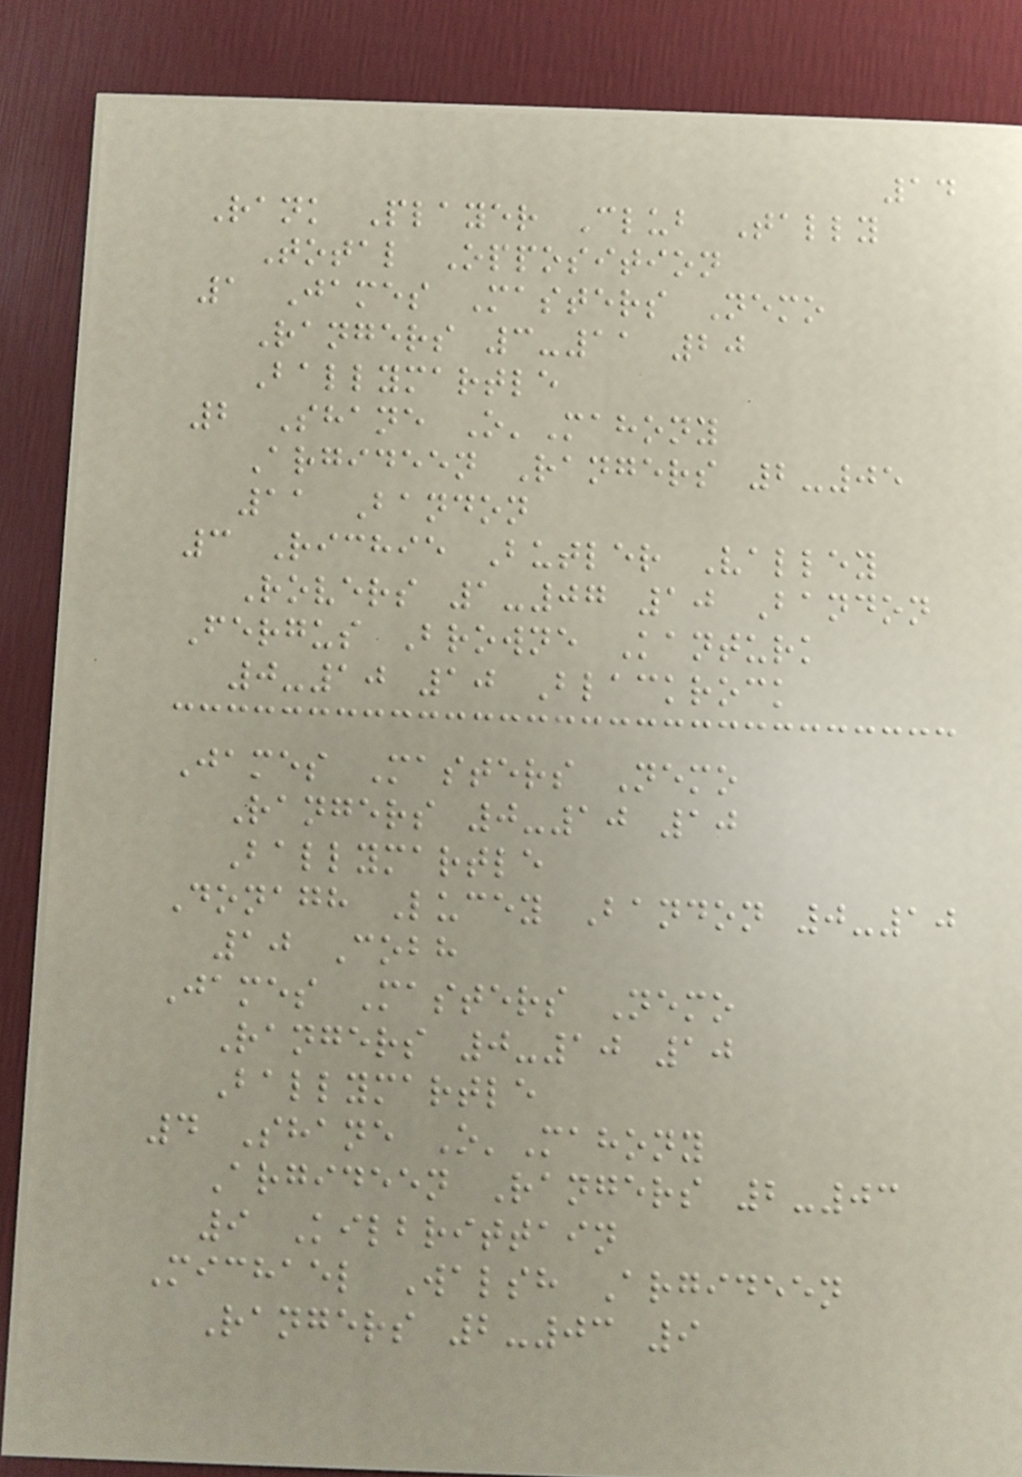14
Rank Player Club Tally
Total Opposition
1 James Masters Nemo
Rangers 3-11 20
Ballymartle
2 Shane O'Mahony
Argideen Rangers 2-05
11 Bandon
3 Richie Butler Valley
Rovers 1-07 10 Bandon
Fergus Browne Kanturk
0-10 10 Blackrock
James Masters Nemo
Rangers 0-10 10
Ballymartle
Donagh Lucey Bandon 0-10
10 Cobh
James Masters Nemo
Rangers 0-10 10
Ballymartle
4 Shane O'Mahony
Argideen Rangers 2-03
9 Kilbrittain
Michael Walsh Argideen
Rangers 2-03 9
